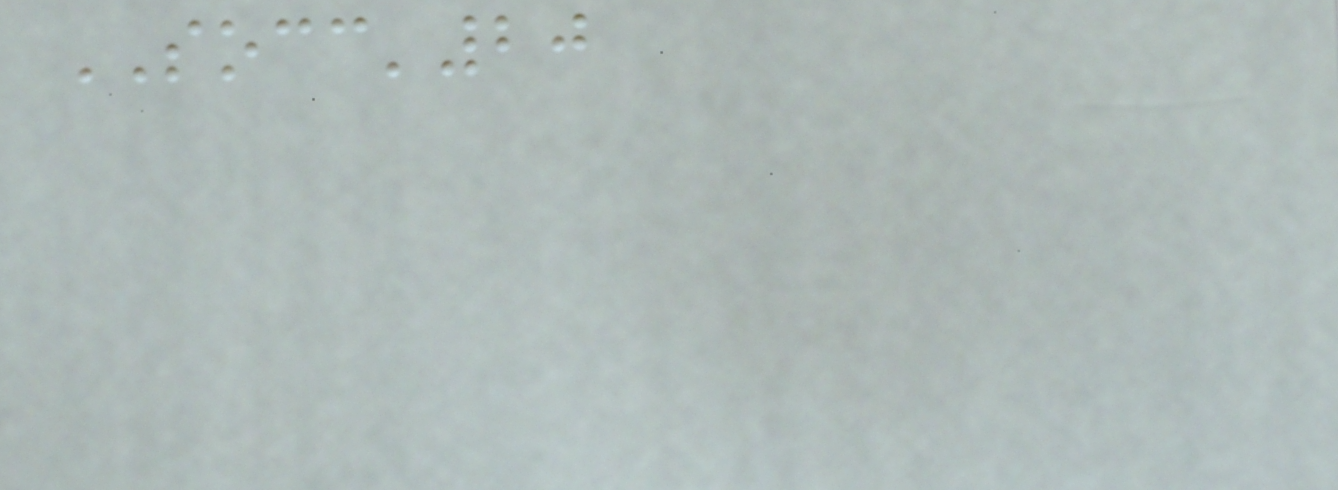SOCC'20
